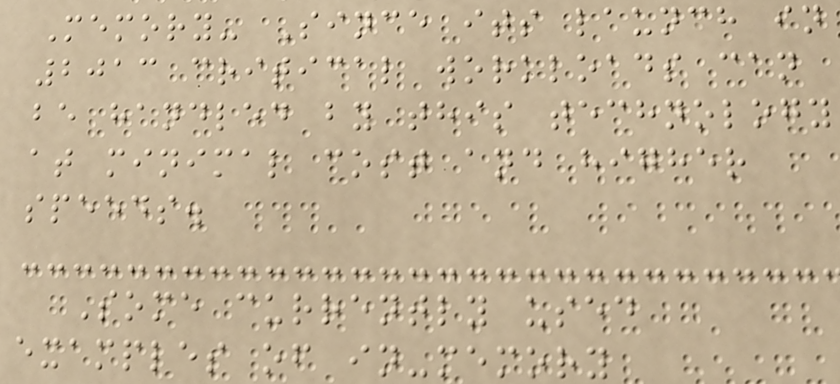Memory- Since its launch in
2013 critical workloads can
be handled by this technology
at minimal cost and higher
speeds.
Some currently used
examples of in-memory
